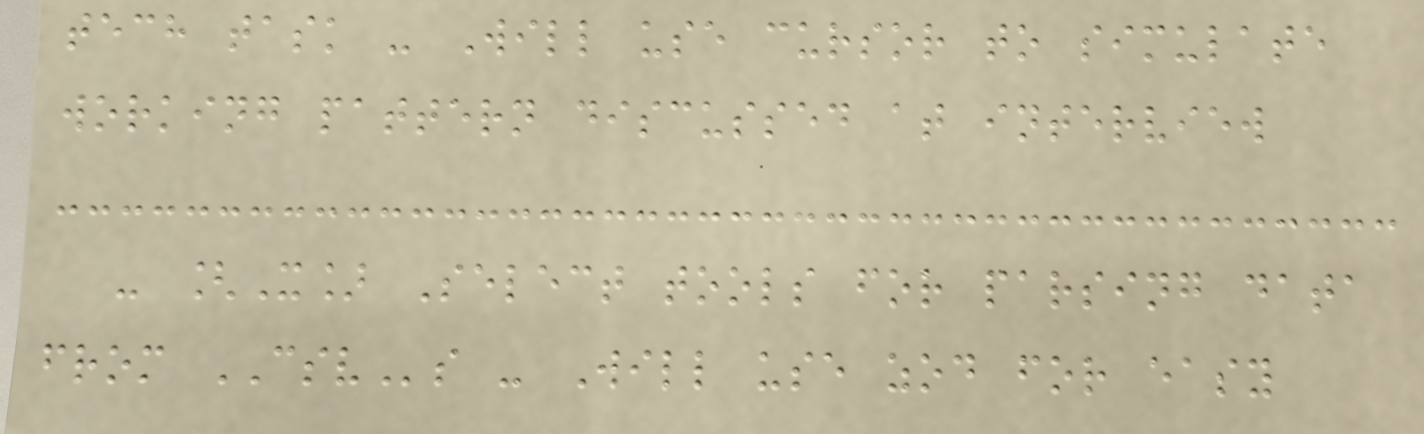tech task - Will use cursor to simulate
working pattern discussed at interview
- [X] Select tools for parsing data
from CSVs - Will use zod for easy
